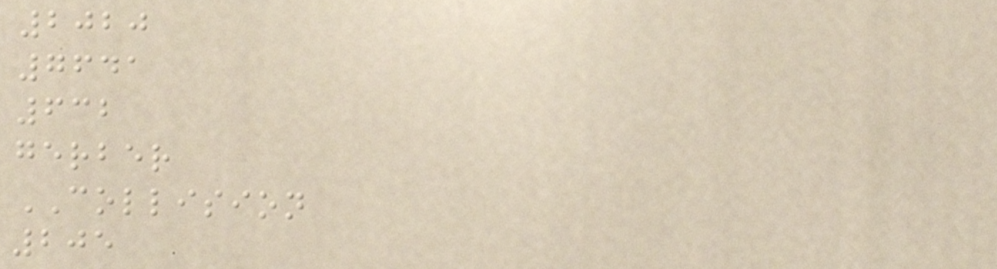2020
7641
632
gerber
COLLISION
205
